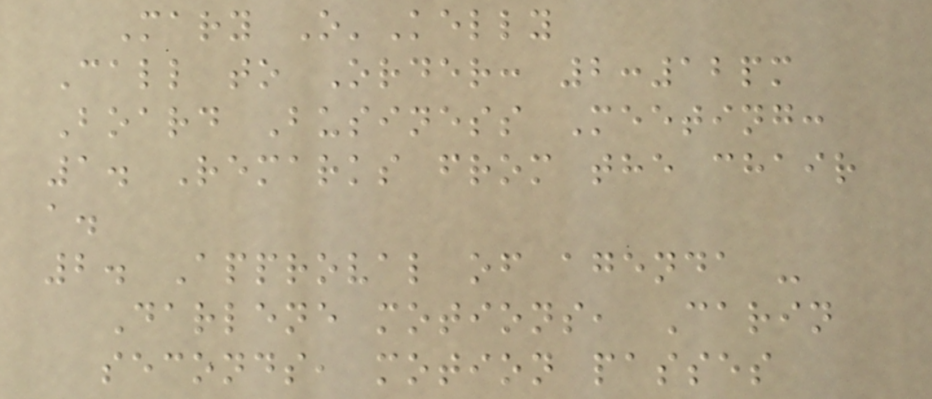Mary O'Kelly
Call to Order: 2:12pm
Board Business Meeting:
1. Remarks from the chair
a.
2. Approval of agenda -
Darlene motions, Carin
seconds, motion passes
